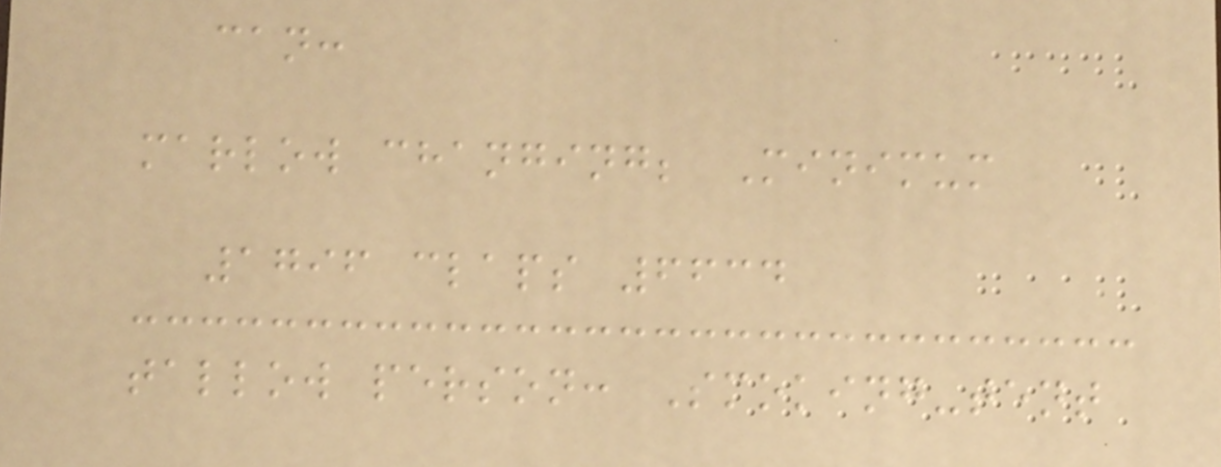can:
marlow changing; Minimum
1796 claps 6634
tallow person: Smoking-tent
